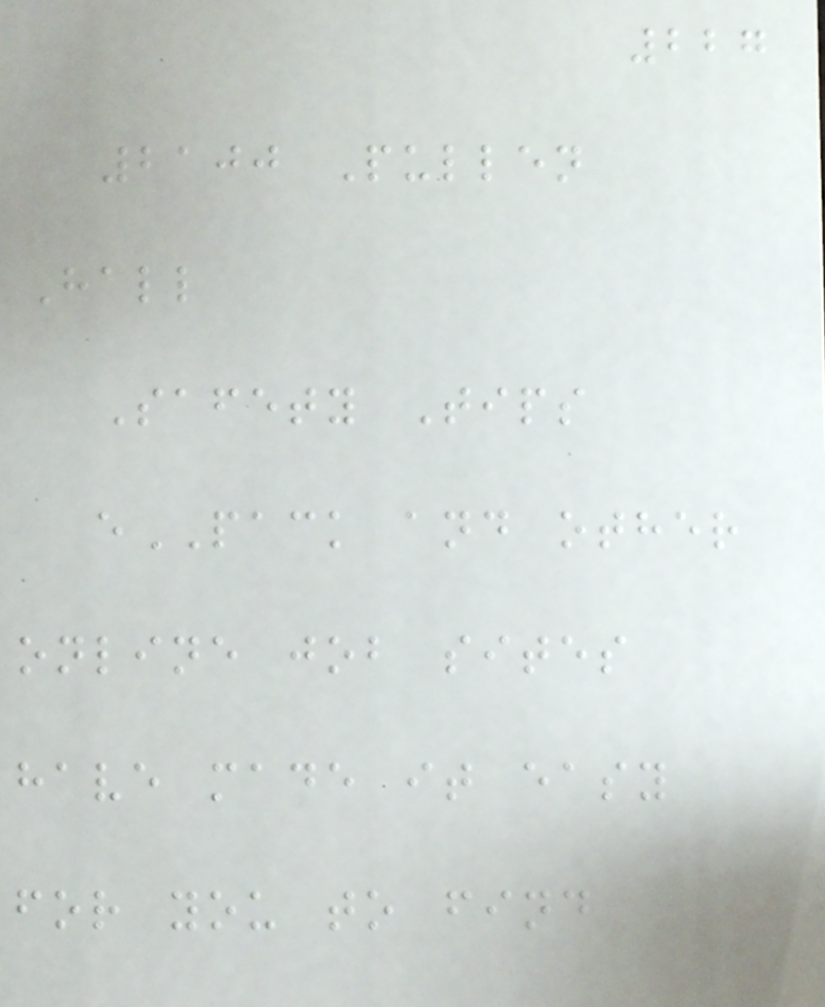227
2100 Pullen
Hall
Safety Tips
ePACK and other
online job sites
have made it easy
for you to find
